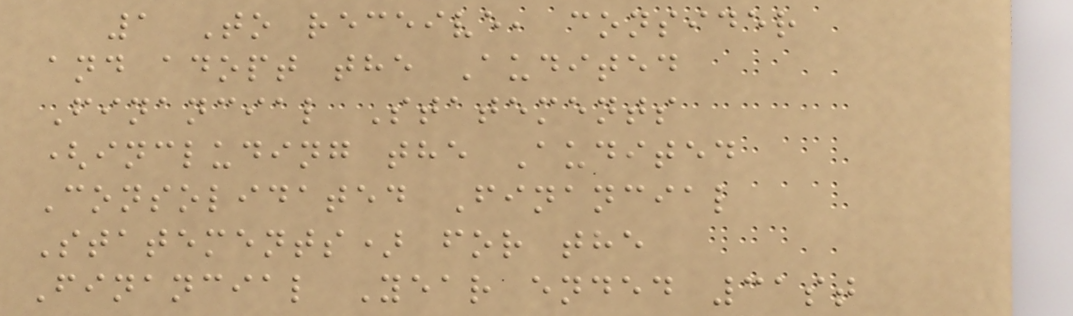1 To receive, consider
and adopt the Audited
Financial Statements
(including the Audited
Consolidated Financial
Statements) for the
Financial Year ended 31st
